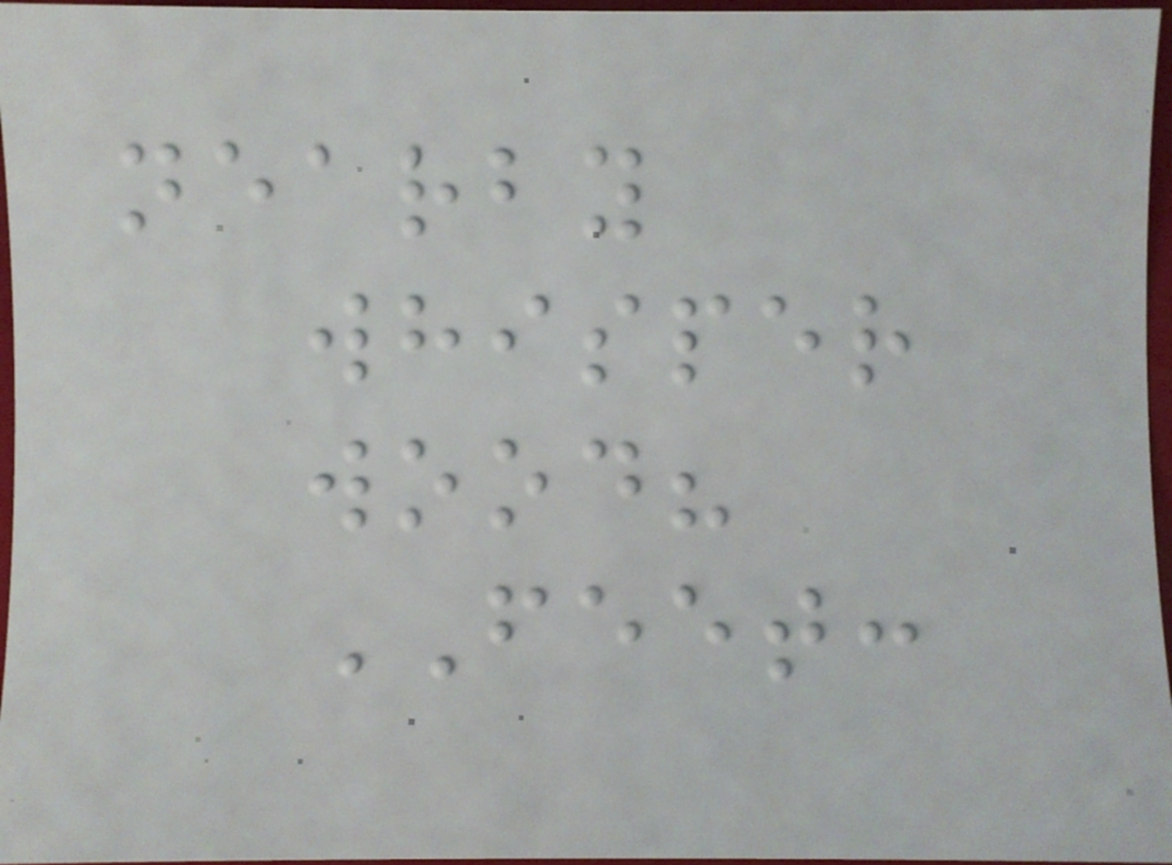nearby
whisper
wood?
FEET:
